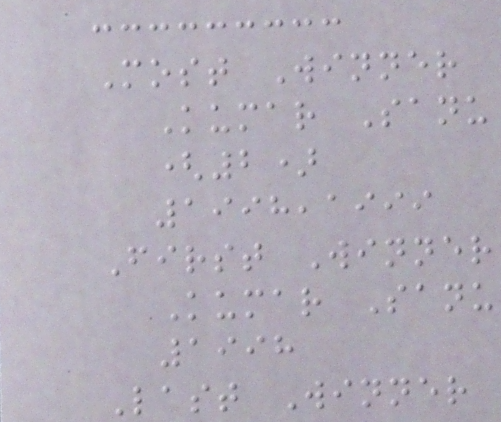Most Winner
Kumar Sanu
(2)
1998,1999
First Winner
Kumar Sanu
1998
Last Winner
